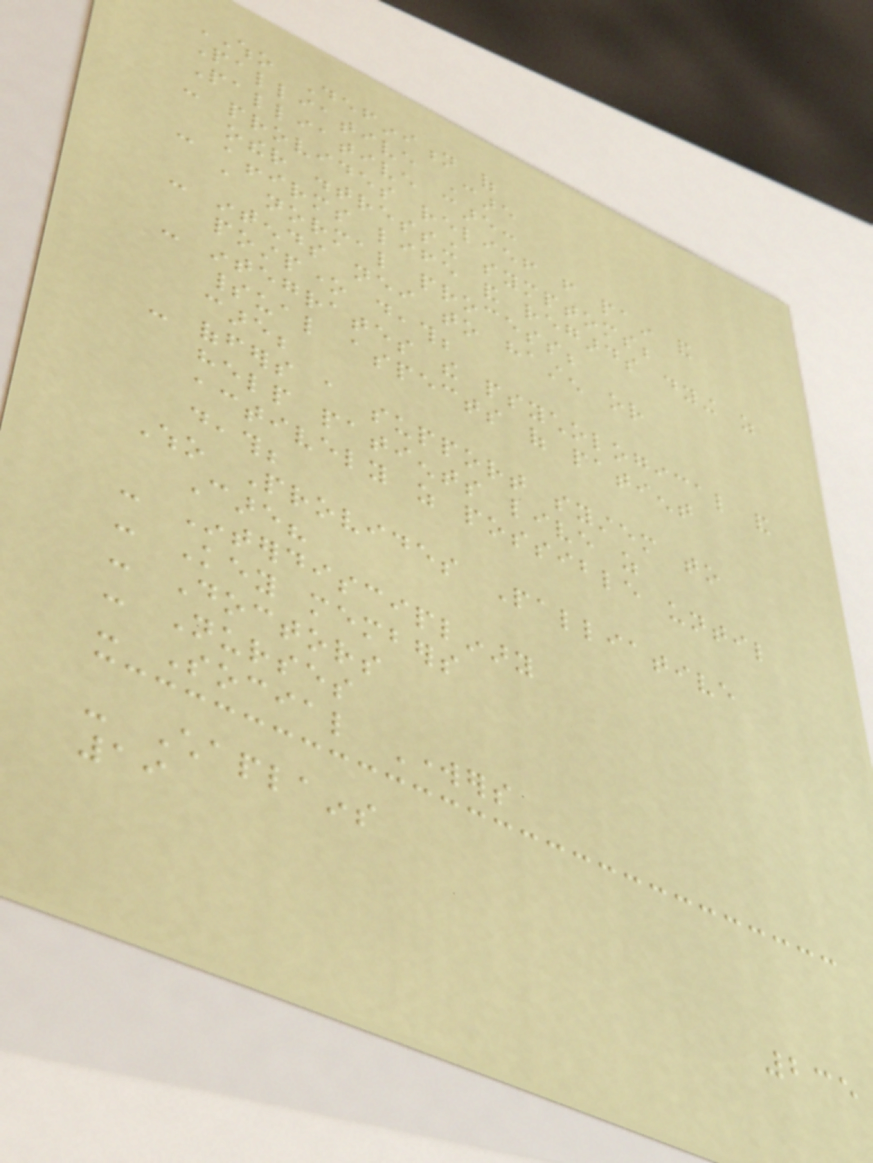WHO Definition of
Palliative Care
Palliative care:
- provides relief from pain and
other distressing symptoms;
- affirms life and regards dying as
a normal process;
- intends neither to hasten or
postpone death;
- integrates the psychological and
spiritual aspects of patient
care;
- offers a support system to
help patients live as
actively as possible until
death;
Who Provides Palliative
Care?
- Interdisciplinary
- Key members
- Doctors
- Nurses
- Social Workers
- Chaplains
19
235
